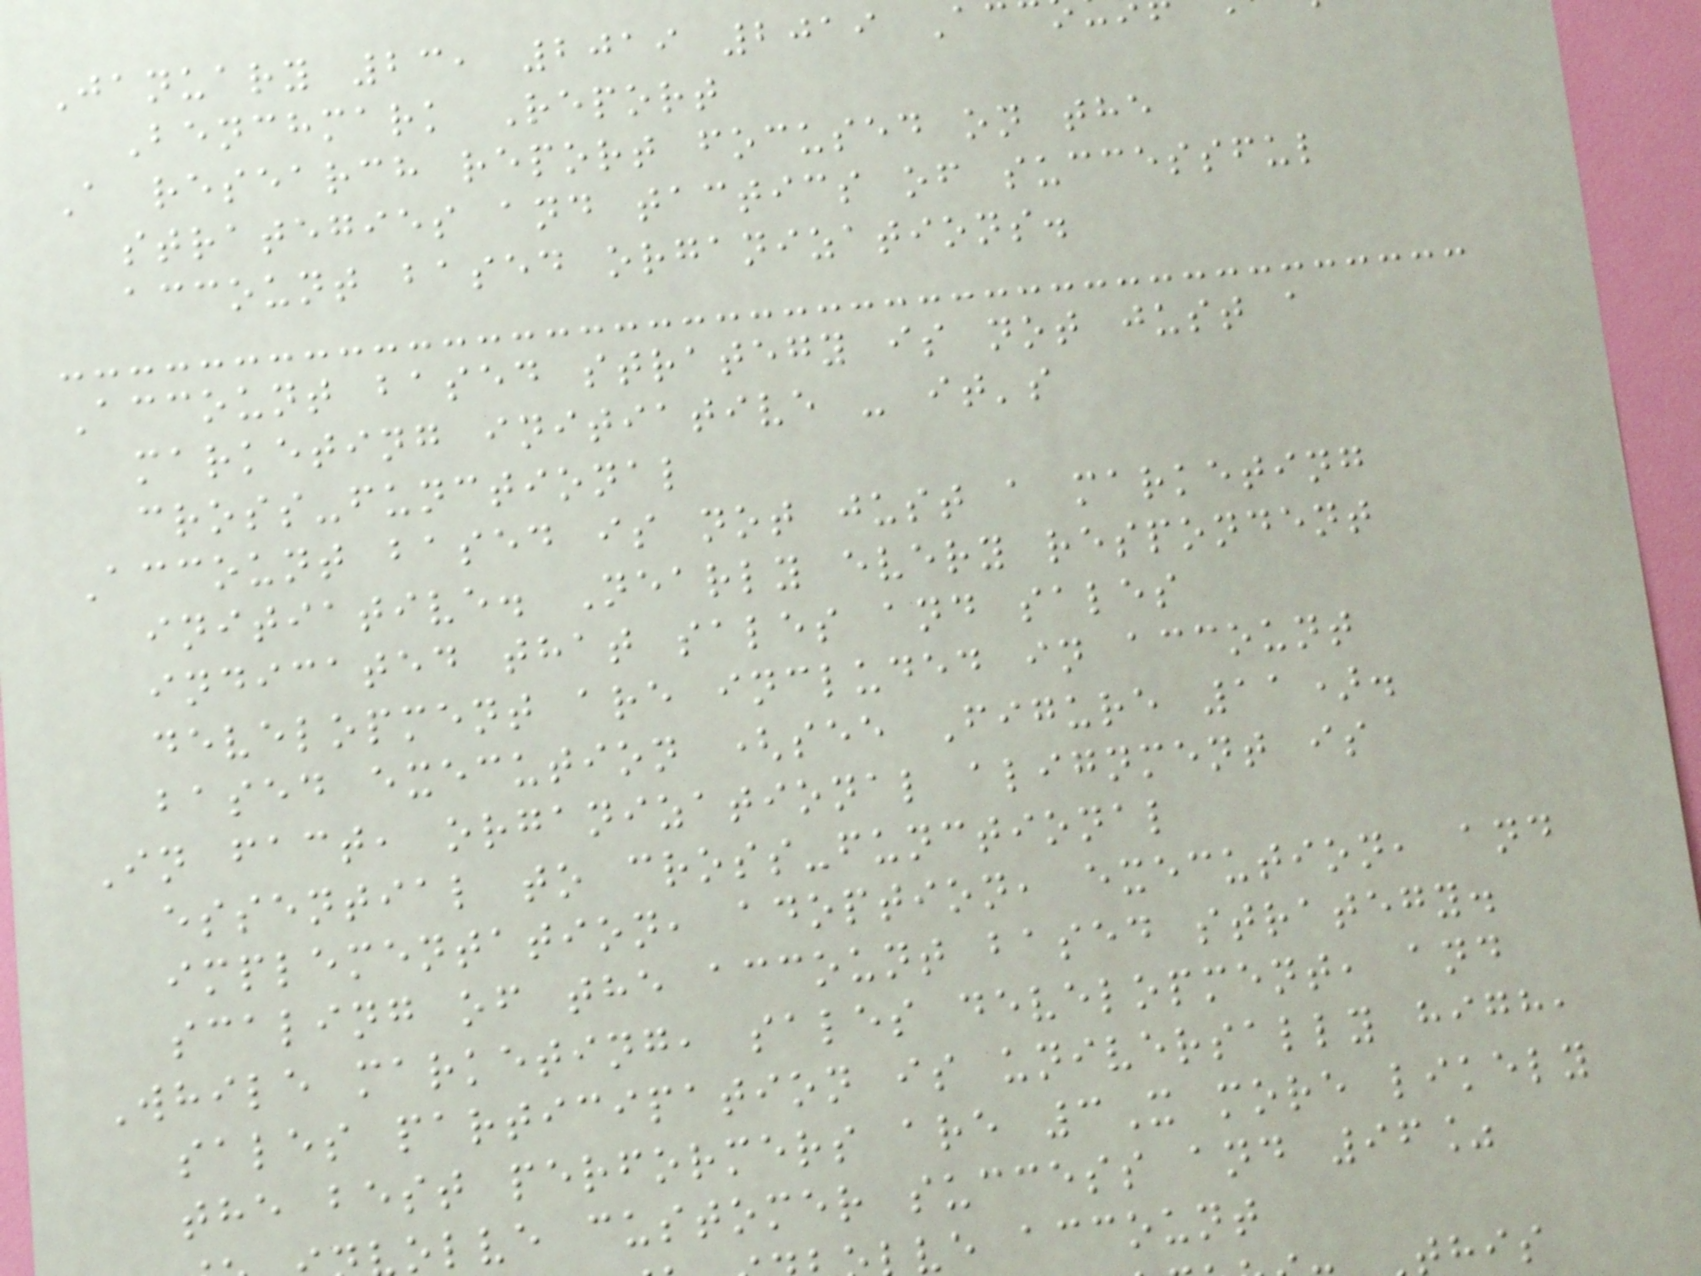January 23, 2019 2019 Ac
Benchmark Report
A research report focused on the
strategies and tactics of successful
account based organizations.
Account based strategy is not just a
marketing initiative - it's
cross-functional
Account based is not just a marketing
initiative. Nearly every respondent
indicated that sales and sales
development are included in account
based execution (see Figure 11).
In fact, organizational alignment is
essential to cross-functional
implementation, adoption, execution, and
scaling of the account based strategy.
While marketing, sales development, and
sales participation is universally high,
the best performers are 3X more likely
olve customer success and 96%
ve account
